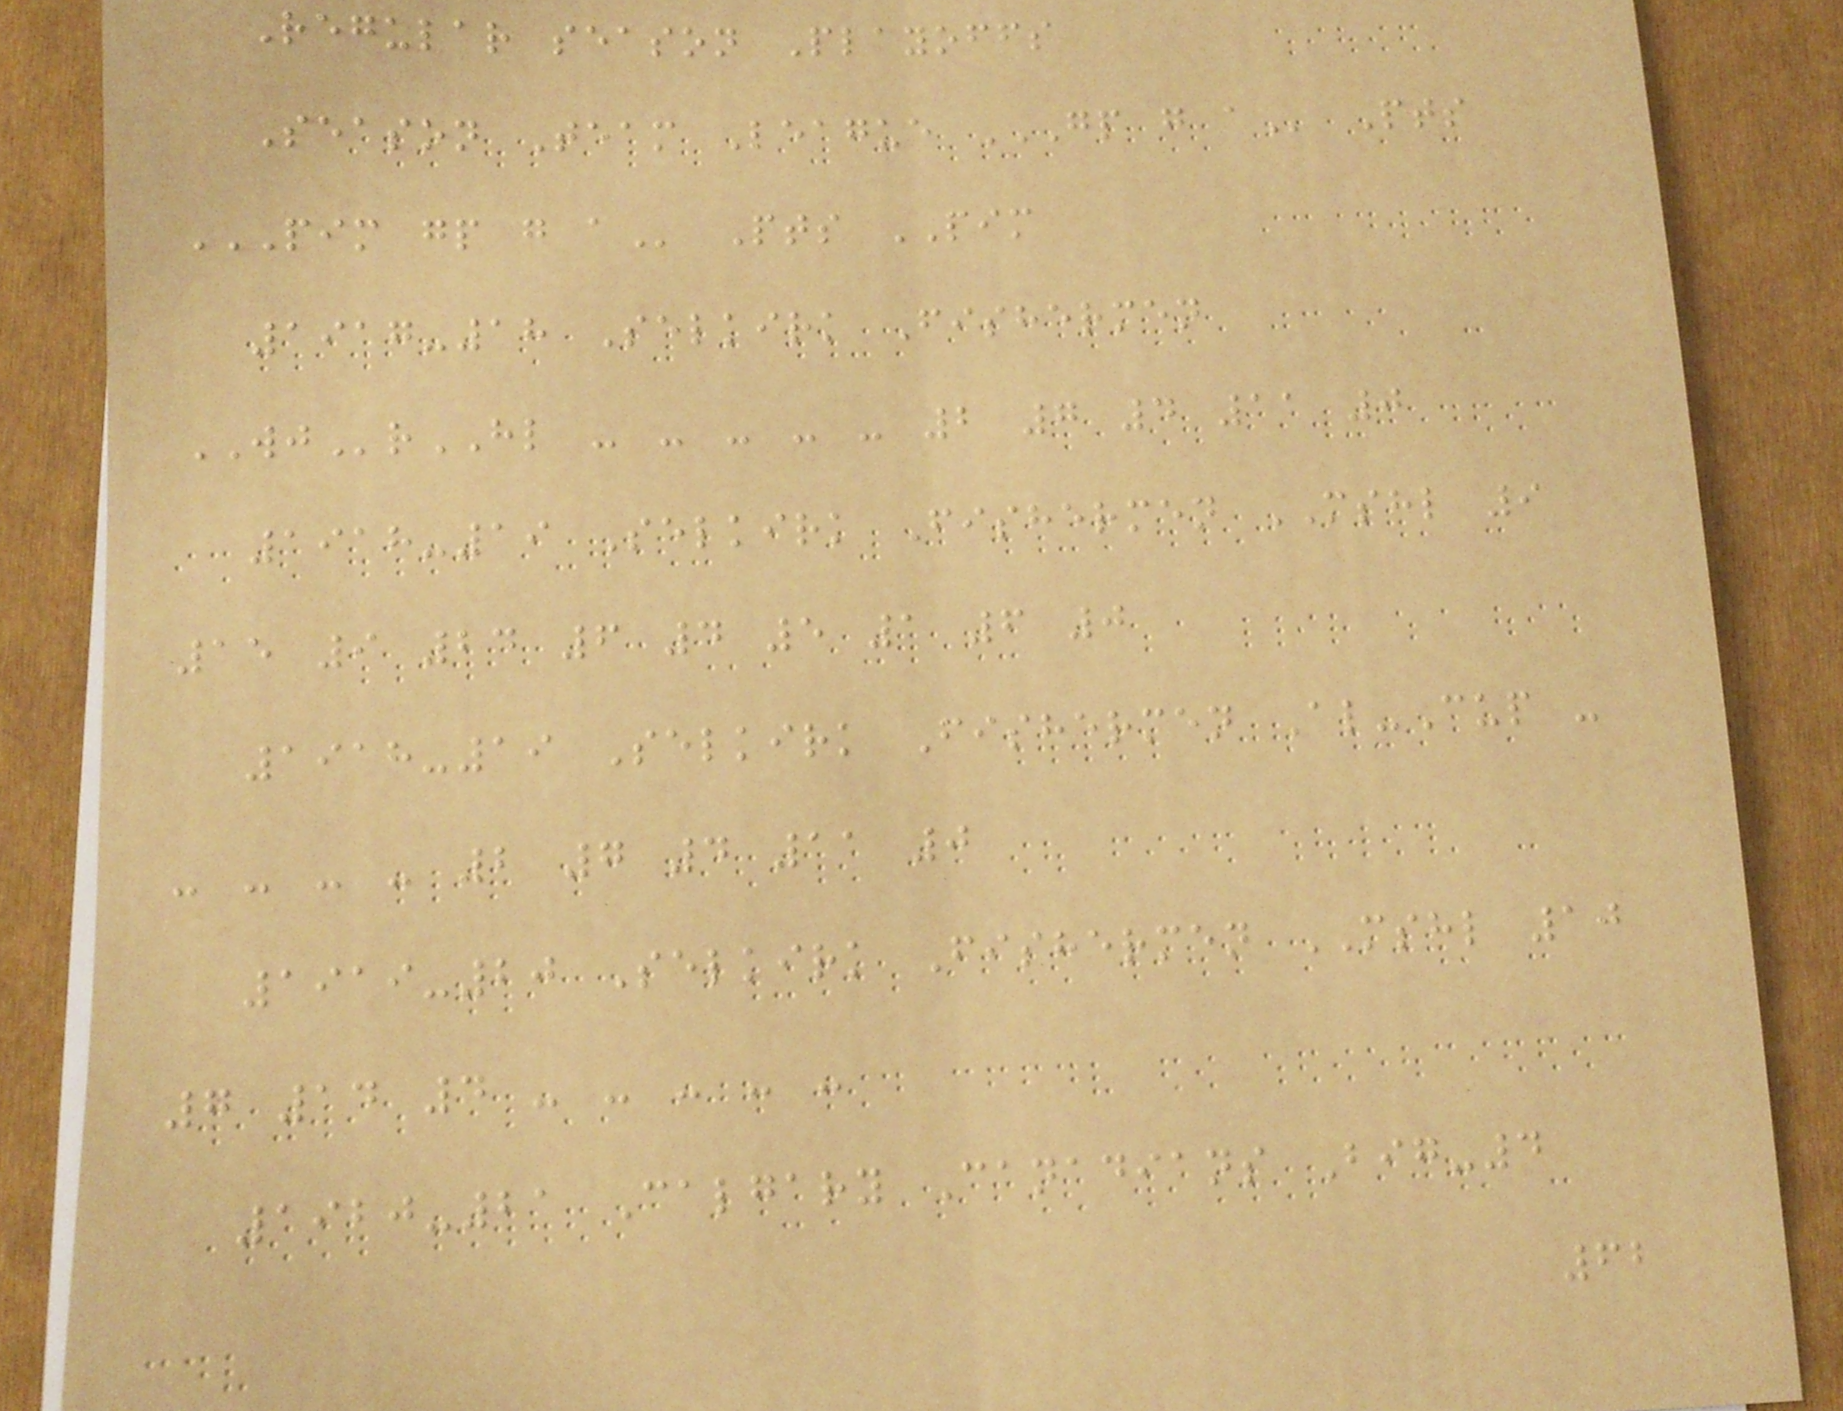Regular season Playoffs
Season Team League GP G A Pts
PIM GP G A Pts PIM
1917-18 Selkirk Fishermen
WJrHL - - - - - 2 7 4 11 0
1918-19 Selkirk Fishermen MSHL 9
15 9 24 6 4 5 1 6 0
1918-19 Selkirk Fishermen Al-Cup -
- - - - 2 7 4 11 0
1919-20 Selkirk Fishermen MSHL 10
7 14 4 - - - - -
1920-21 Calgary Canadians Big-4
62
